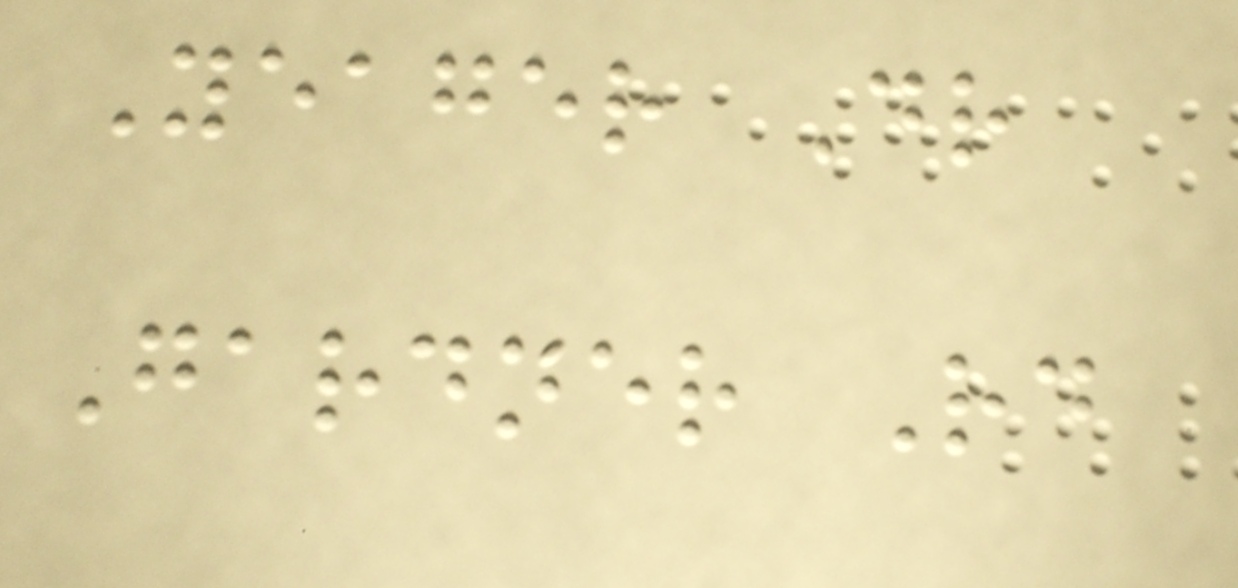Yeager Dr
Gardner Rd
